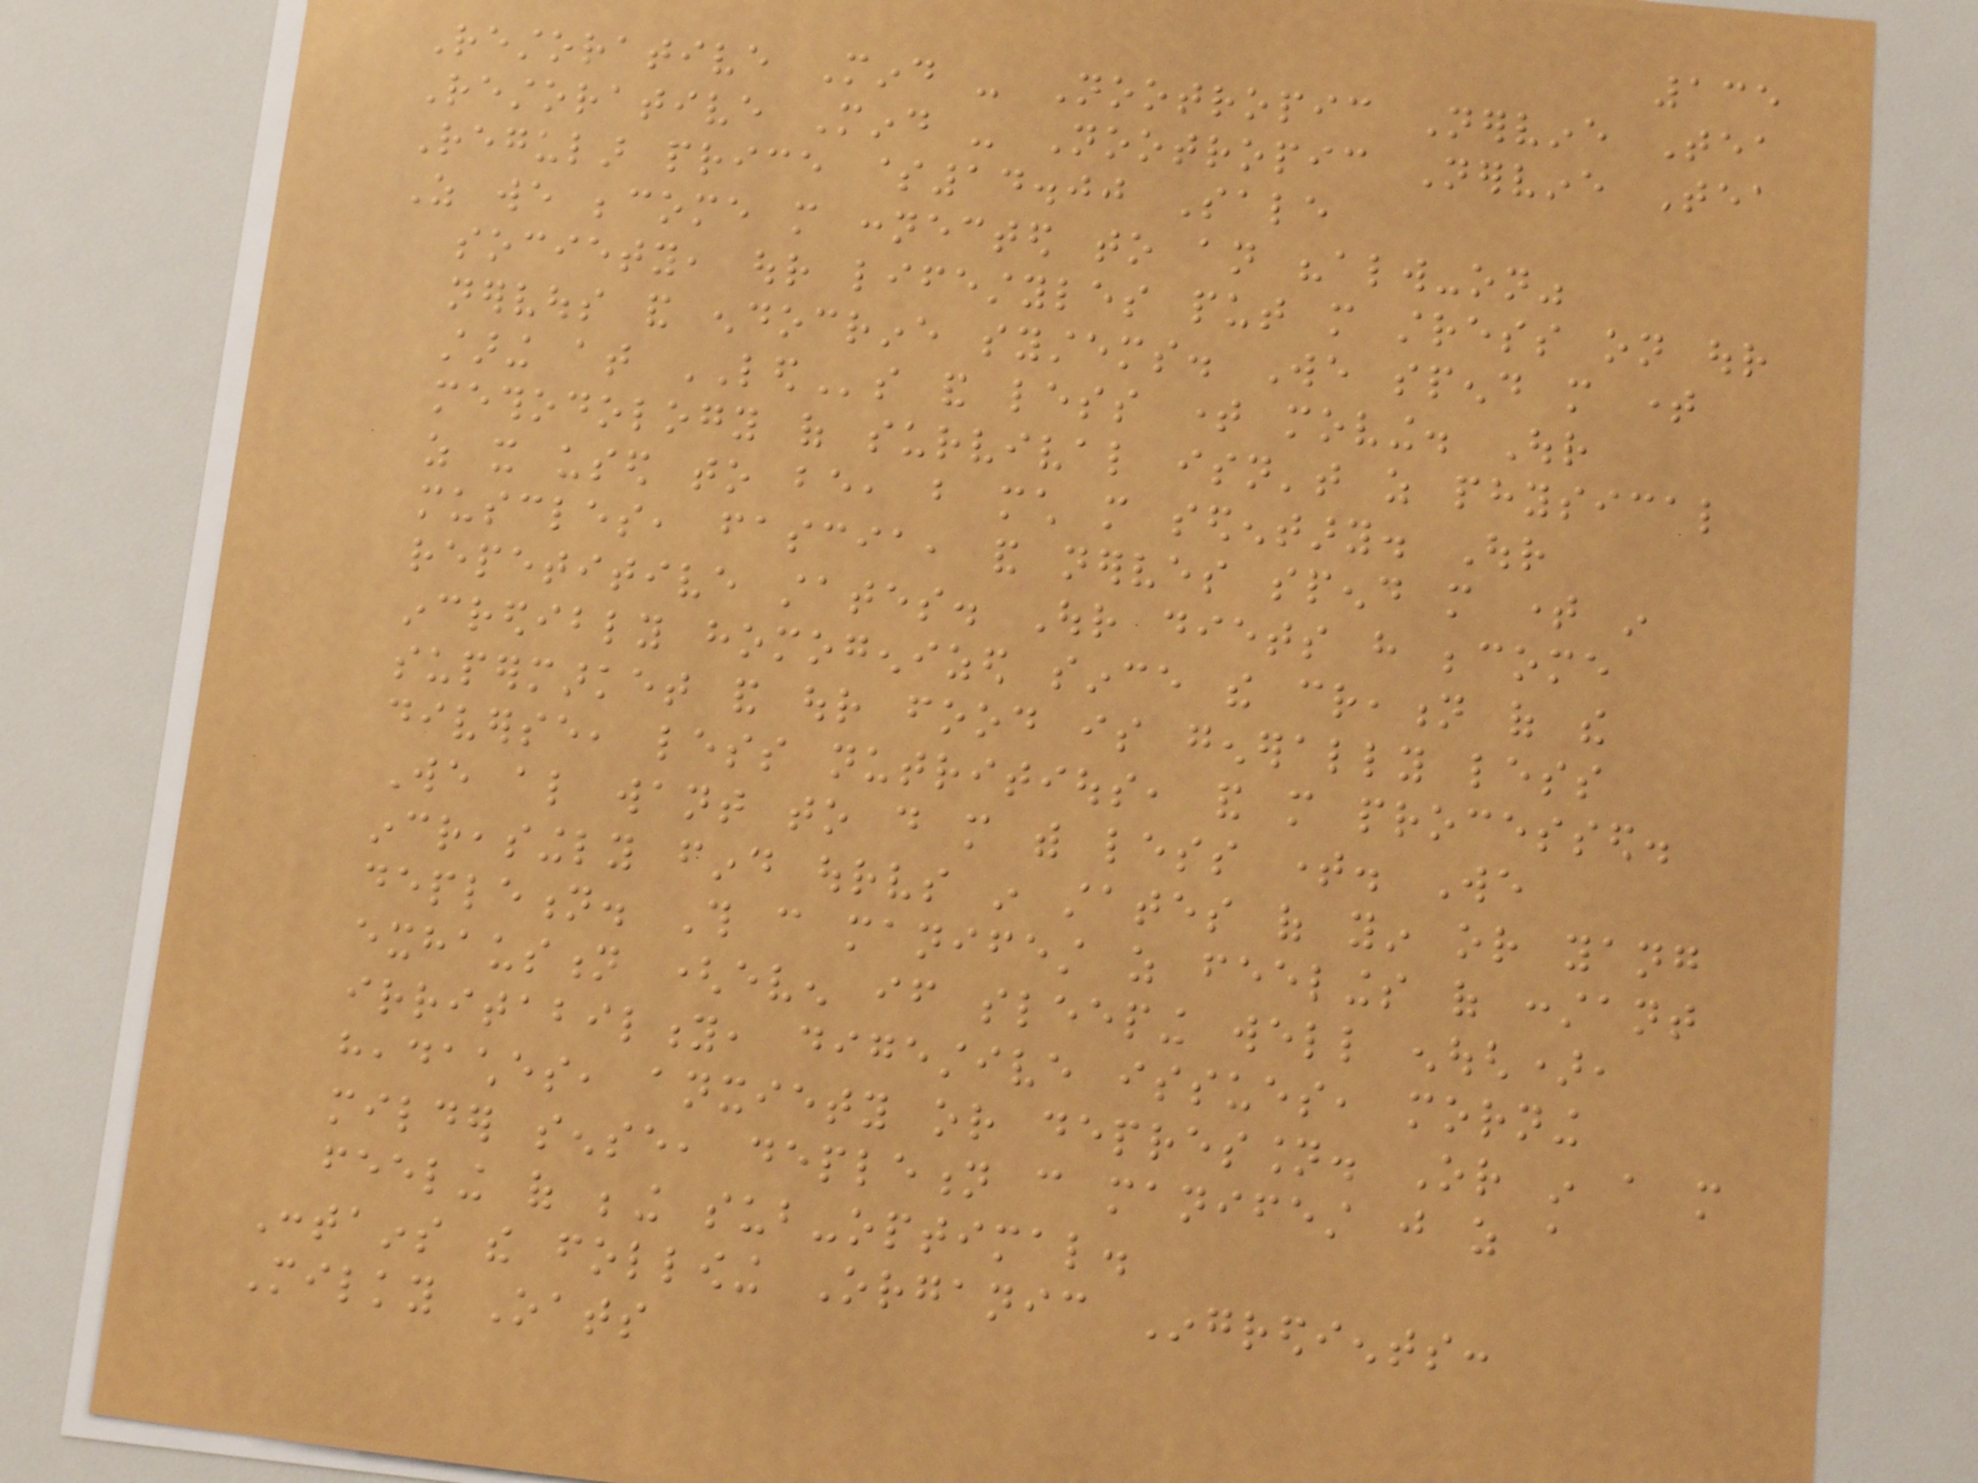135
Restorative Mind - Nootropic Nervine Tea
Restorative Mind - Nootropic Nervine Tea
Regular price $14.00 Sale
As we become more connected to an "always-on"
society, our lifestyles put more stress on our
nervous and endocrine systems. We spend more time
staring at LEDs and less time moving. Our
methodology of survival isn't as physical
as it used to be, but much more sedentary. Our
muscles, fascia, and nerves spend more time in
repetitive states. Our diets have become
incredibly homogenized since the creation of the
supermarket and our food is generally less
diverse, less nutritious, and more processed.
We also want to do more with less time. We
increasingly find ourselves in states of yin or yang
depletion. This can manifest as feelings of constant
exhaustion (even if sleeping well enough),
irritability, digestive issues, morning
headaches, anxiety or depression. Or in a more
milder sense, depletion can manifest just as a
feeling of being sub-optimal.
Contains the following Organic Ingredients:
Milky Oats
